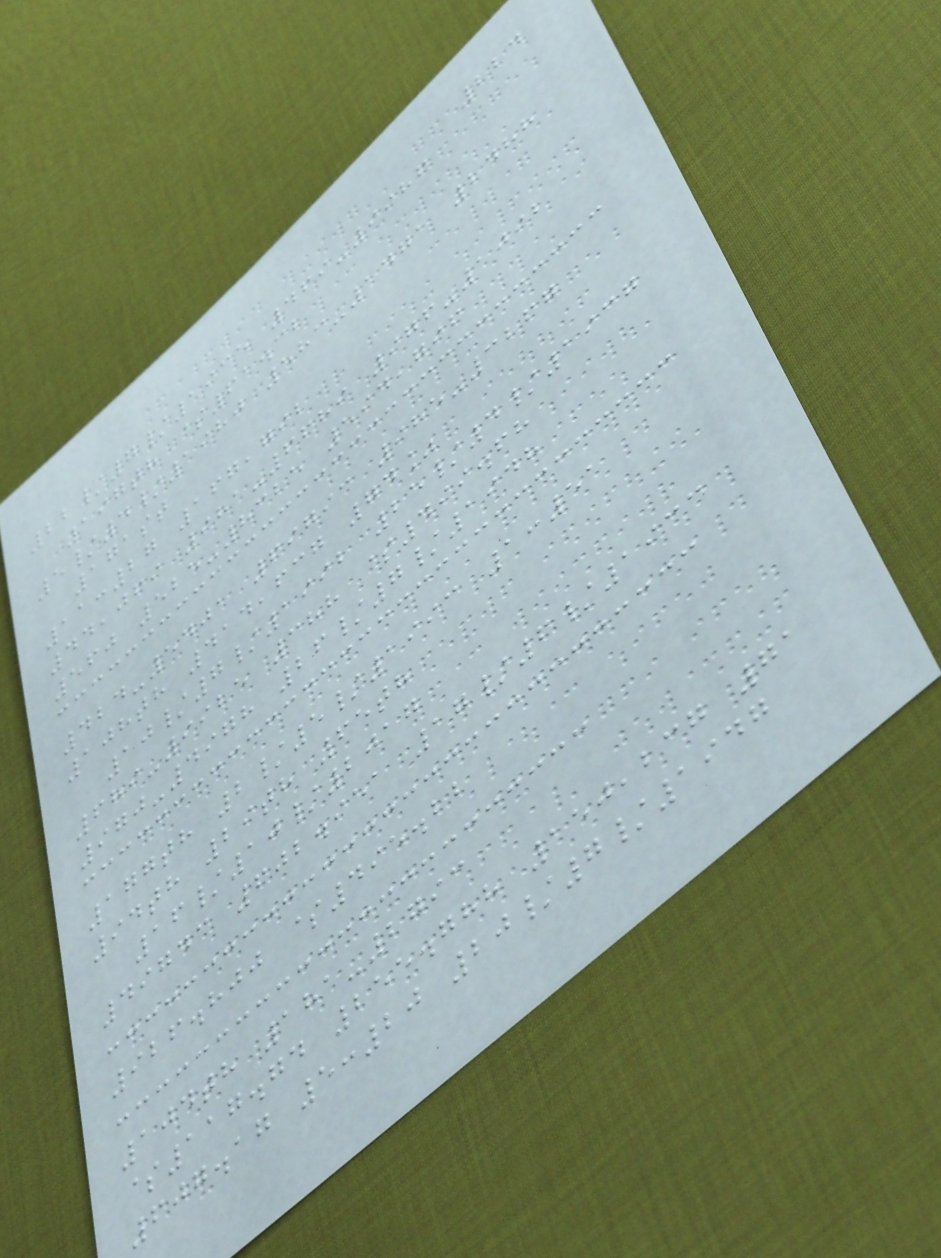224
22/7/1935 469-9986
197th $61.32
5/4/1980 583-1471 2488
171st
11:27 167,792
44,069 981-6689 976-1092
560 525-8325 594,796
424-5401 69793 985-3267
108th 414,637 74%
10/7/1992 25/4/1937
689-9925 388 $499.68
970-4978 26/7/1948
177th 2/5/1993 1:51
94th 29th 65th
16/10/2017
49743 602.951 17/6/1933
926.800 $495.22
104th 181-2793
$117.74 255.788 150,237 71
607.17 5:20 20/7/1947
